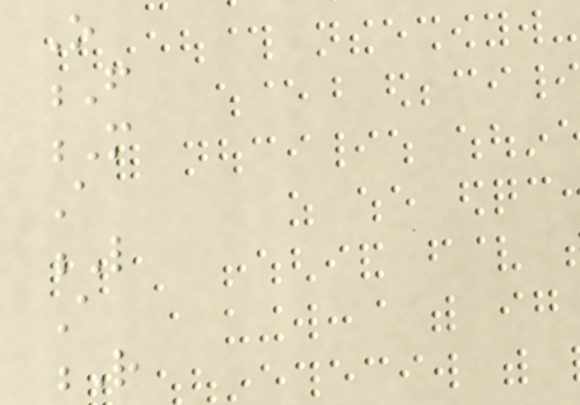O
F
M
A
L
A
R
